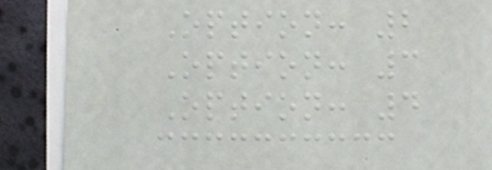Option: 2
Option: 3
Option: 4
